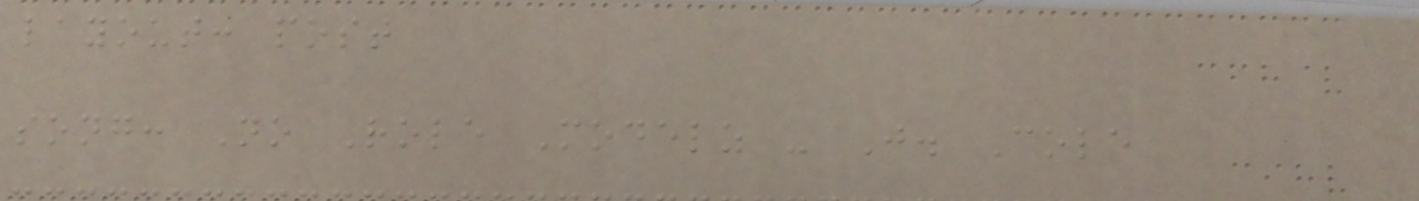layout: post
song: No Role Modelz - J. Cole
